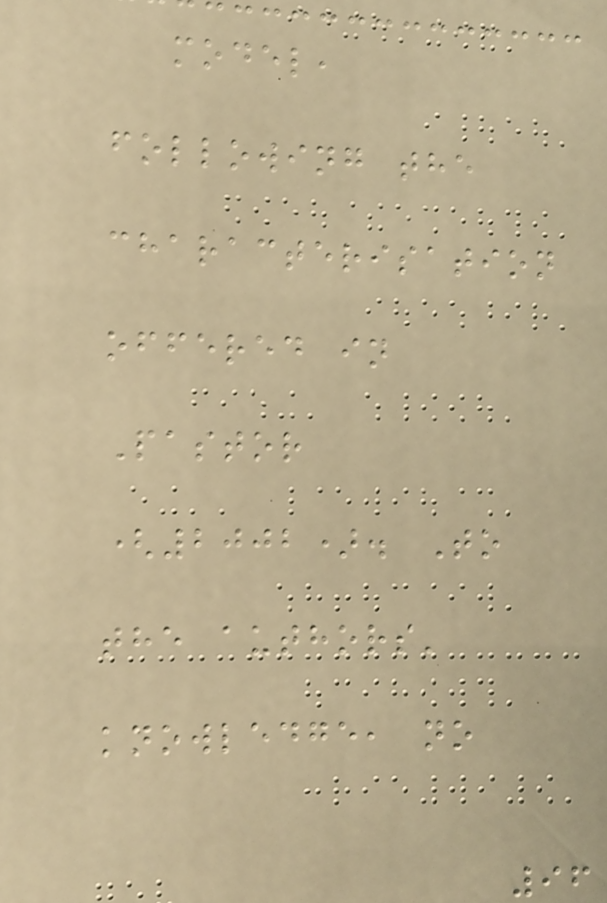model,
following the
characterisation
offered in
Pastor
(2002). To
the authors'
knowledge, no
96
